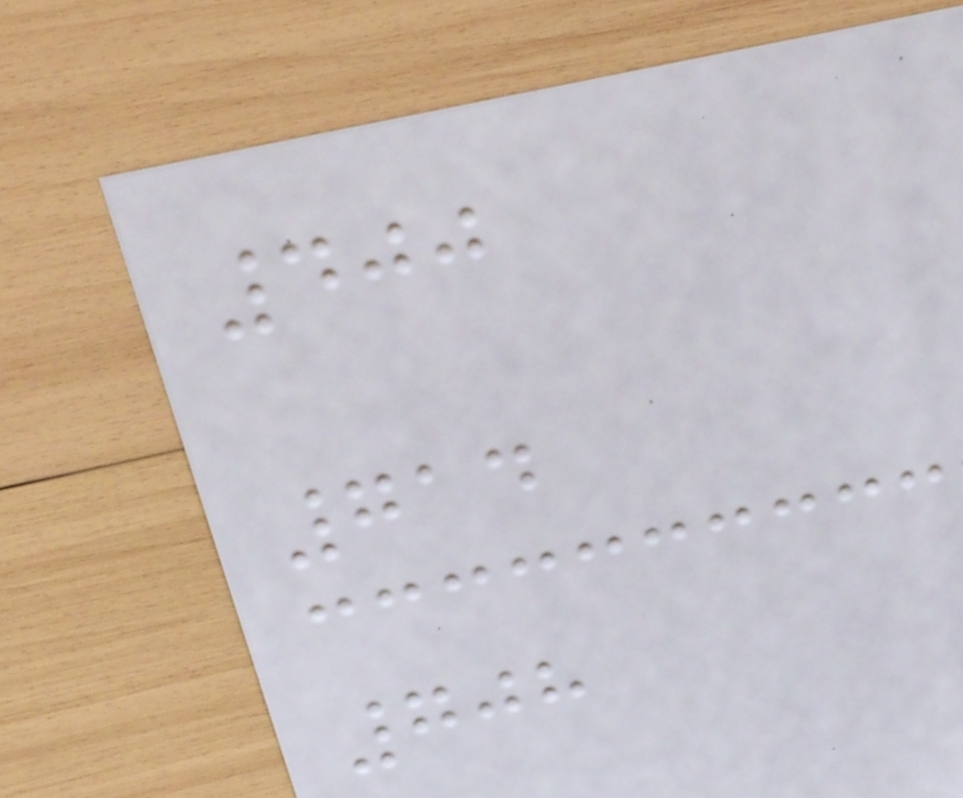400
714
708
